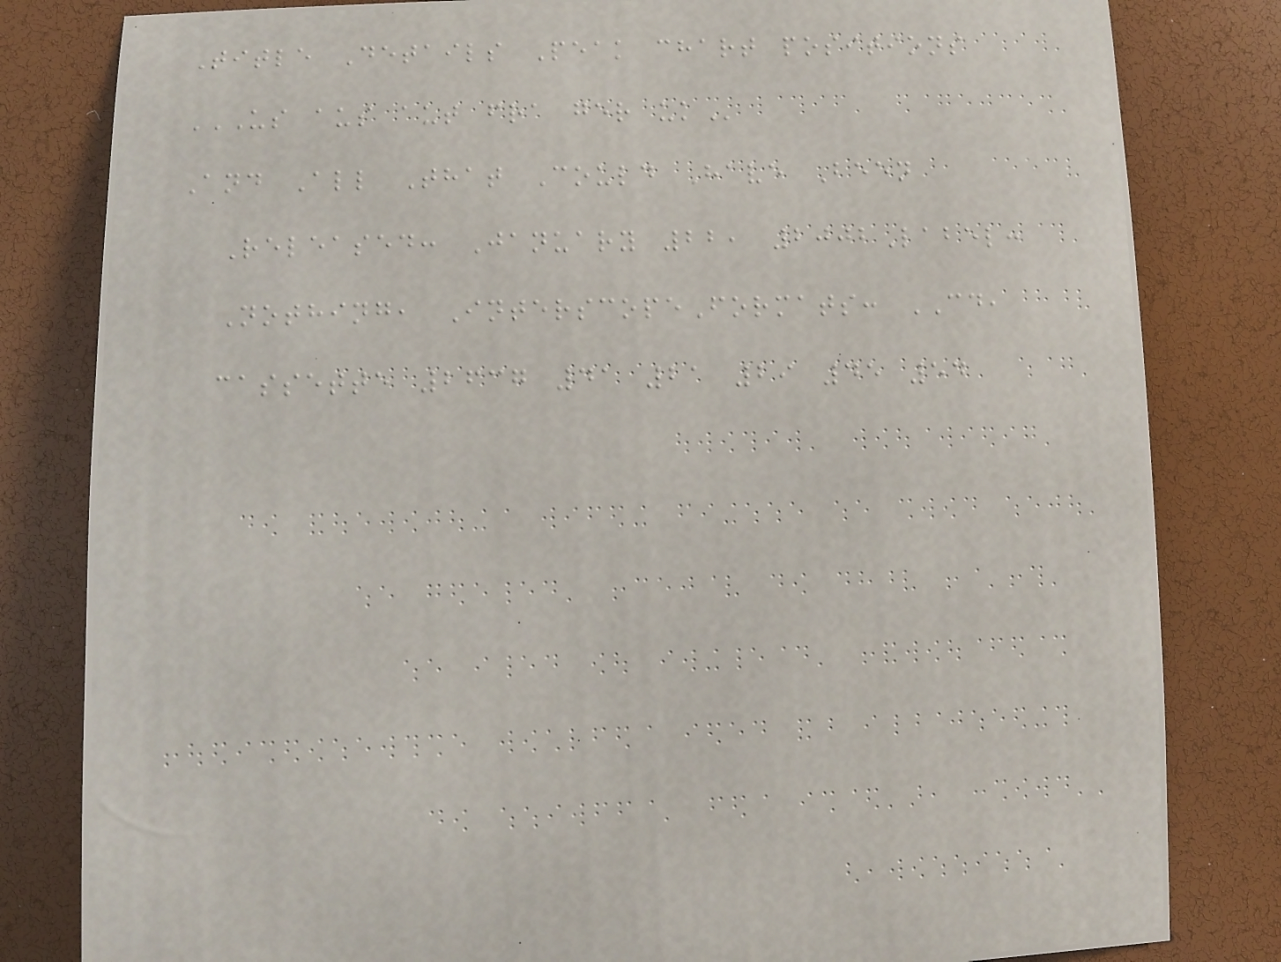Title Details Peak chart positions
US AUS AUT FRA GER UK
And All That Could Have Been
Released: January 22, 2002Label:
Nothing, InterscopeFormats: CD,
cassette 2637 41 21 29 45 54
